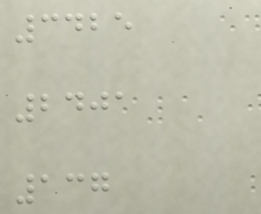3425
2401
137
